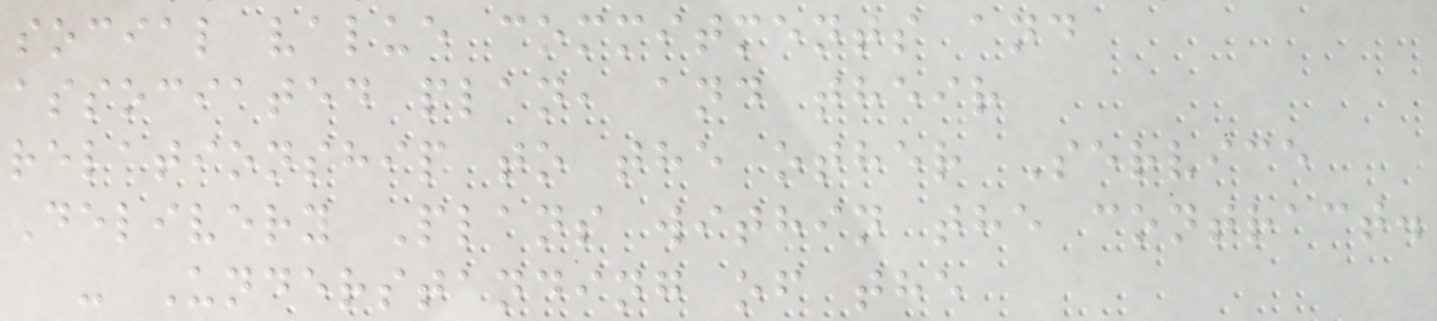social value commitments and
associated plan, and their
relationship to the other Service
Delivery Plans within the contract.
- Understanding of the
